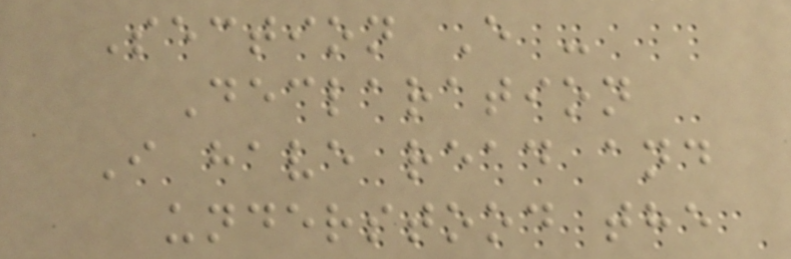Section E -
Declaration
I have read and
understood the
